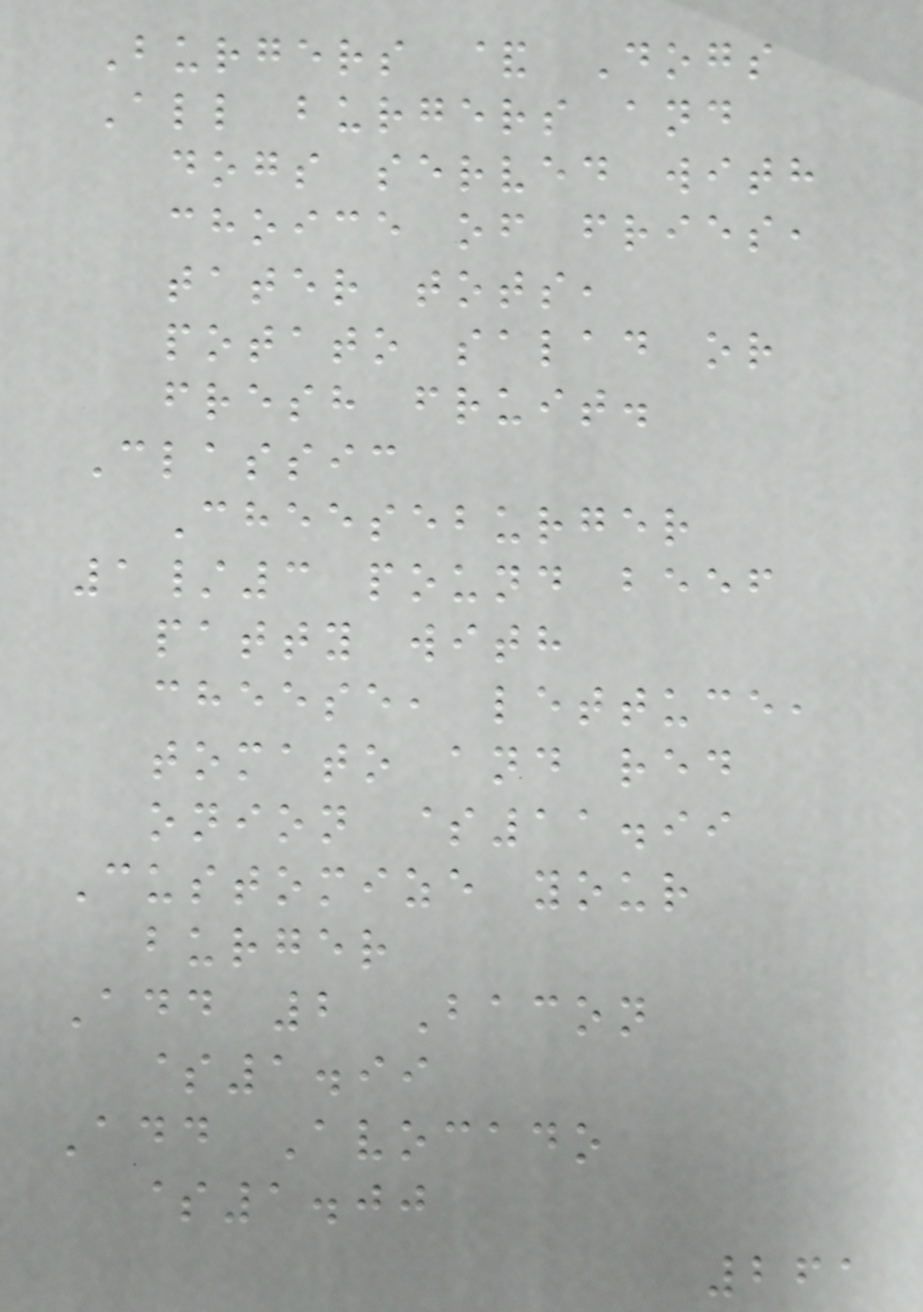Burgers & Dogs
All burgers and
dogs served with
choice of fries,
tater tots,
potato salad or
fresh fruit.
Classic
Cheeseburger
1/3 pound beef
patty with
cheese, lettuce,
tomato and red
onion $11.99
Customize your
burger
Add 2 Bacon
$1.99
Add Avocado
$1.00
261
